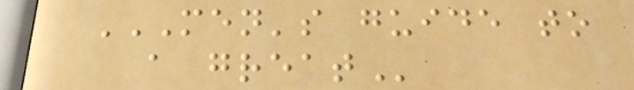MEN'S GUIDE TO
A GREAT
